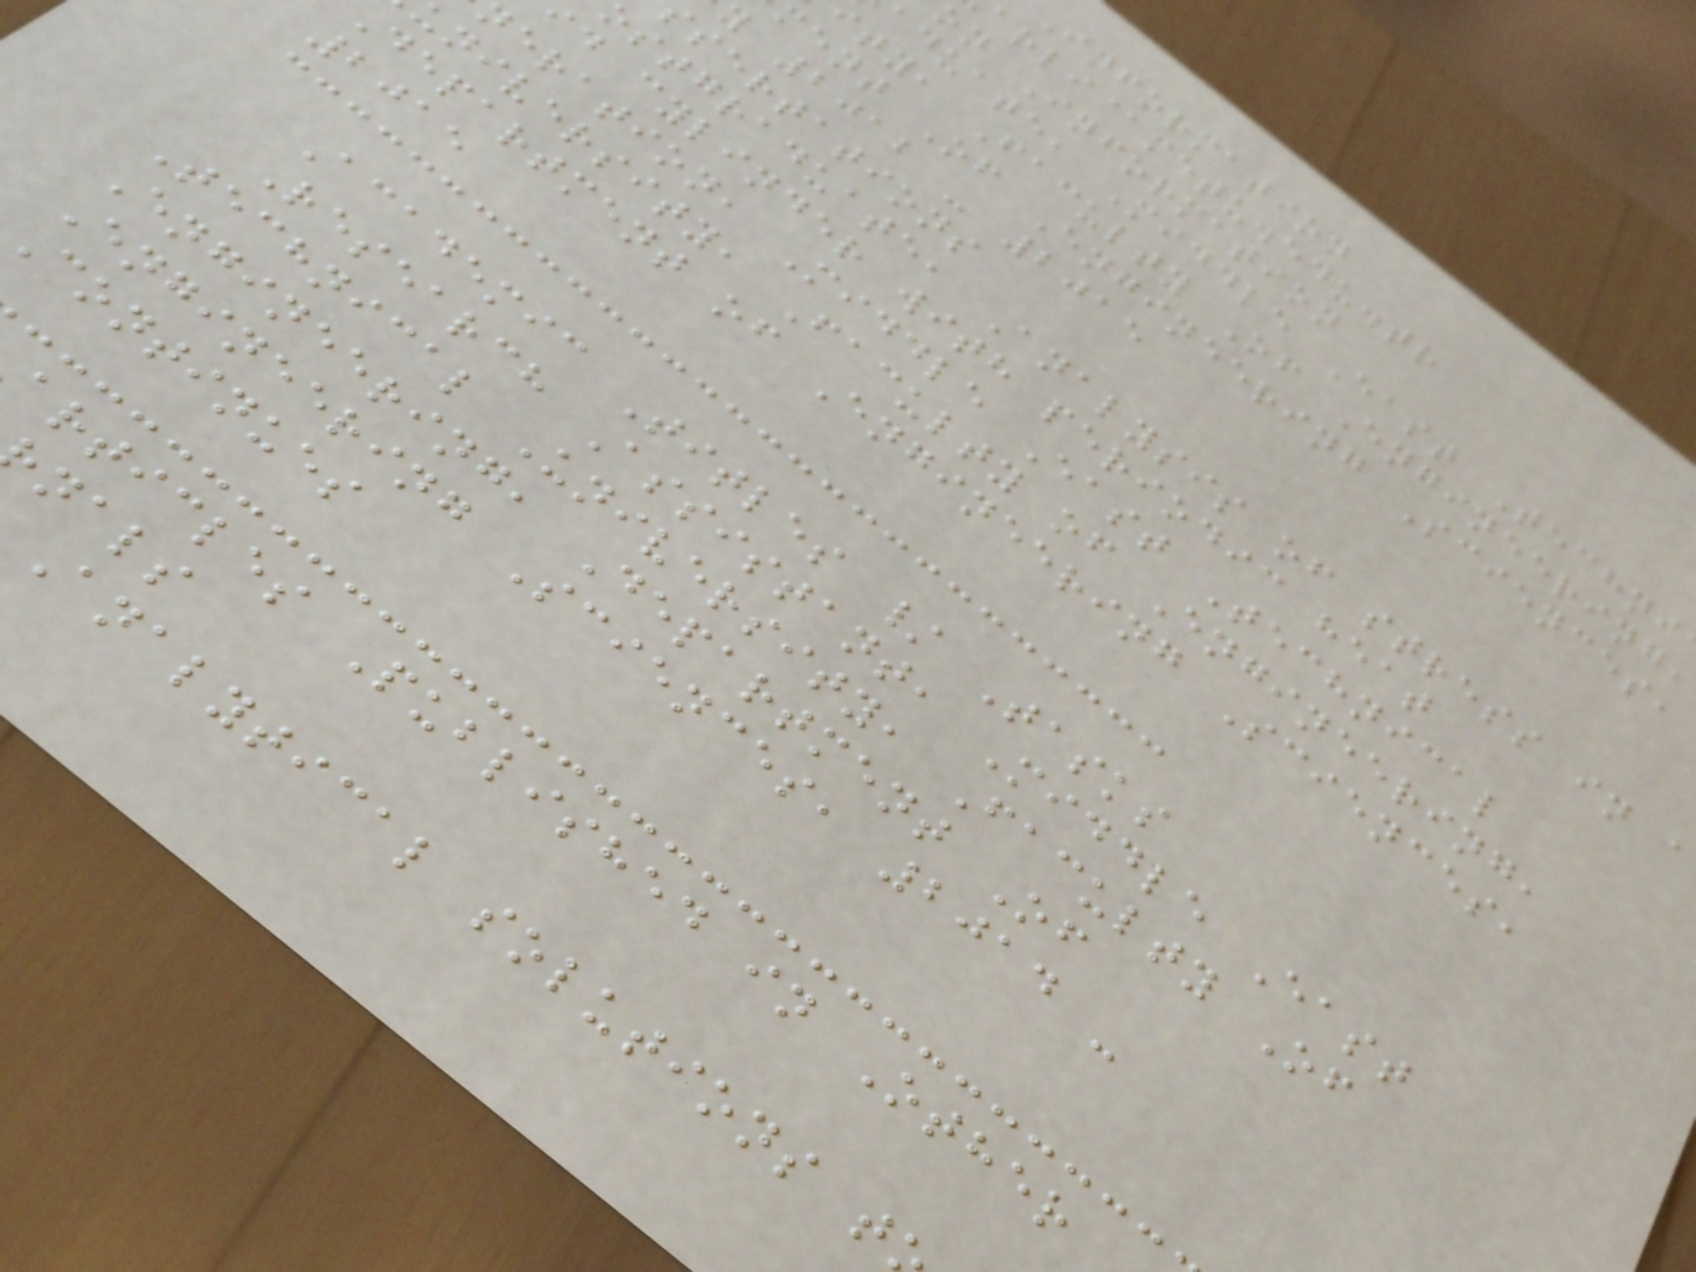Information
arli@metu.edu.tr
on Information
aduate, Middle East Techni
ity, Faculty Of Engineering,
ment Of Engineering Sciences,
y 2012 - 2015
ssertations
ostgraduate, Analysis of stress in a
id cylinder with periodic heat
neration, Middle East Technical
university, Faculty of Engineering,
Department of Engineering Sciences,
2015
Academic Titles / Tasks
Research Assistant, Middle East
Technical University, Faculty Of
Engineering, Department Of
Engineering Sciences, 2014 -
Continues
articles Published in Other
nals
Analytical solutions t
